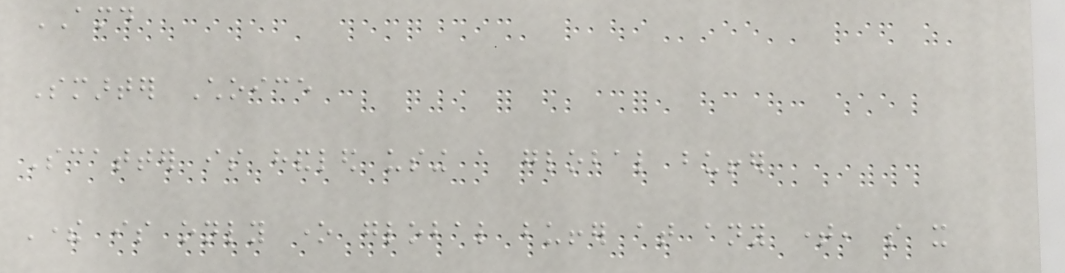AMD
Smarter Choice
Scatter is handled using a global buffer
There is only one global buffer at any time, so it
